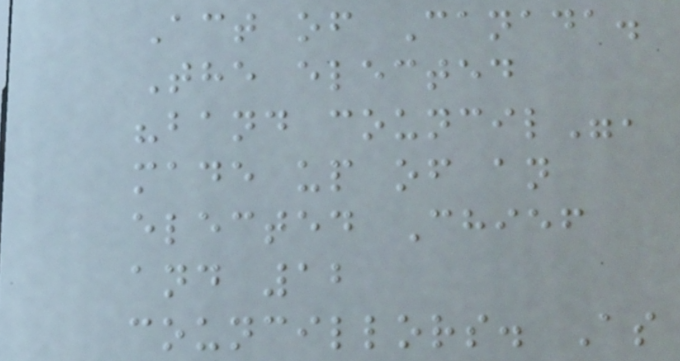Act of Canada.
The elected
"band council",
made up of an
elected Chief
and 12
councillors. As
